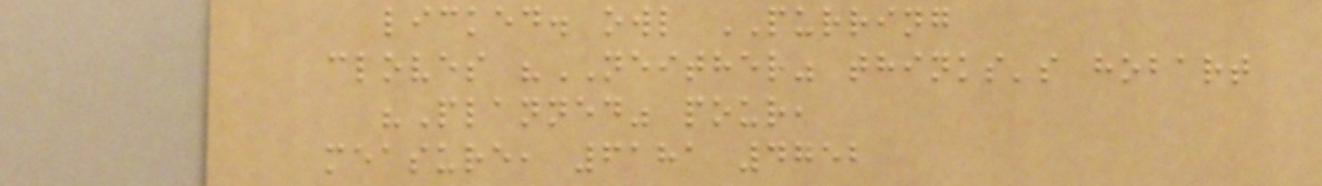licked. owl PURRING
cloves "NEITHER" thinks's hobart
"Planned" pour,
measure, 6181 4752
